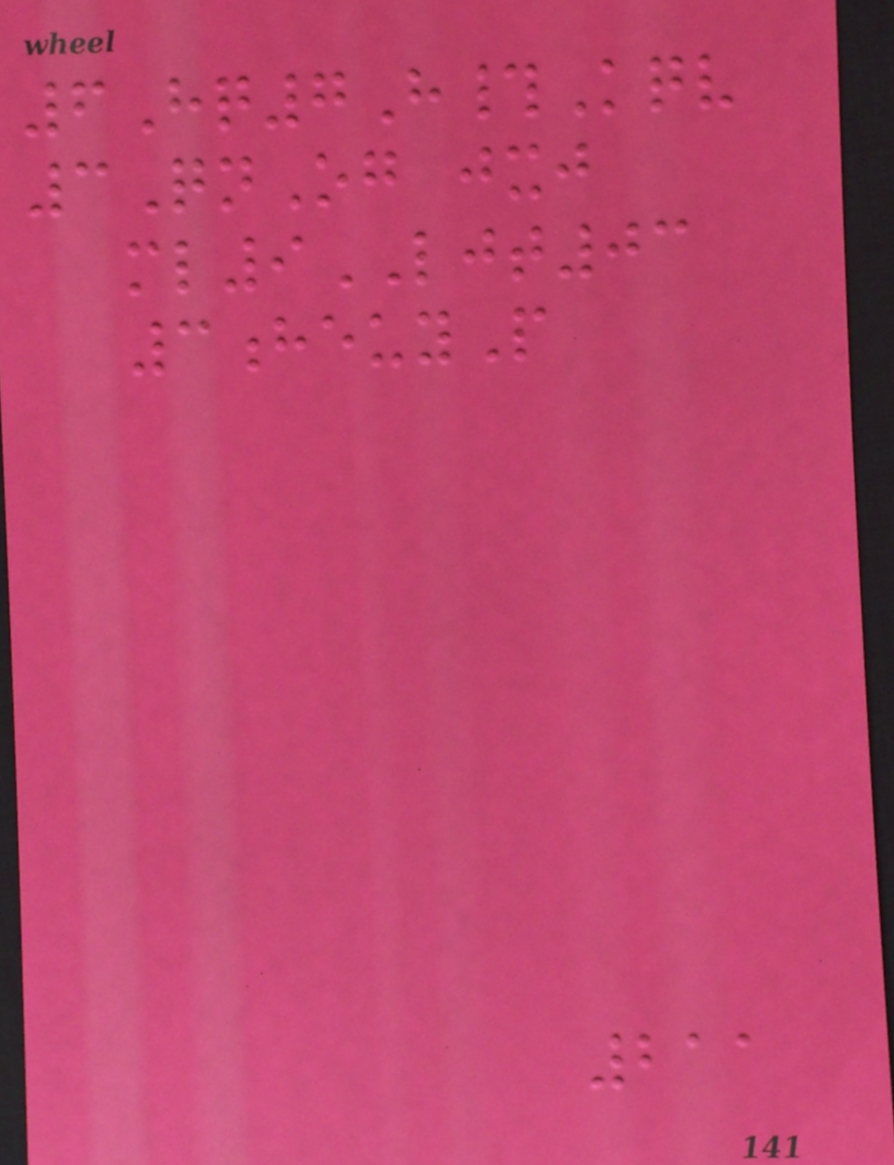6Hq7H#Kqv
3QnOg jxj
ml9LJT03
3heuyP
211
